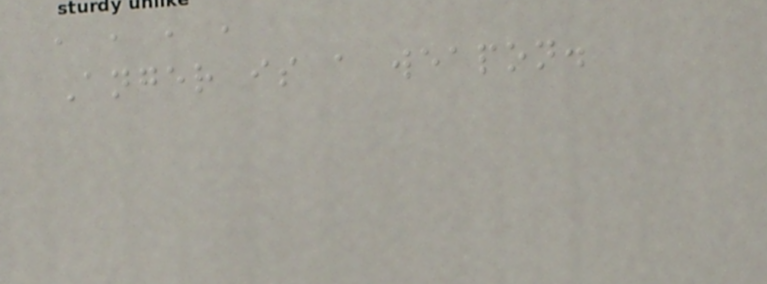, , , ,
Anger is a weapon.
